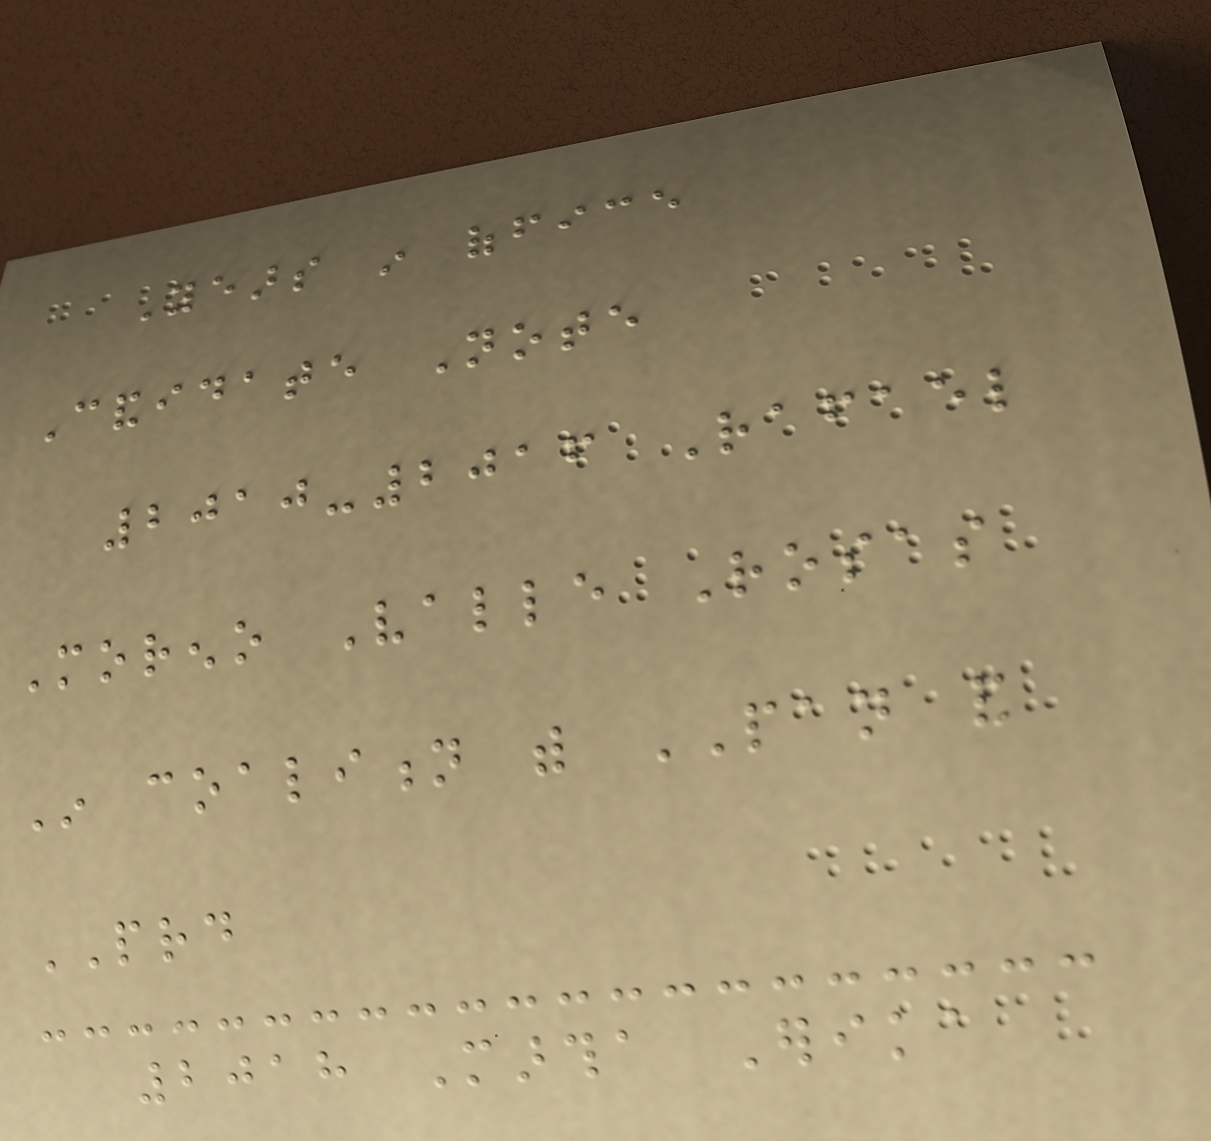Years in office
Candidate Note
2010-2016 Rafael
Moreno Valle Rosas
In coalition with PAN and
PRD
2018 Martha Erika
